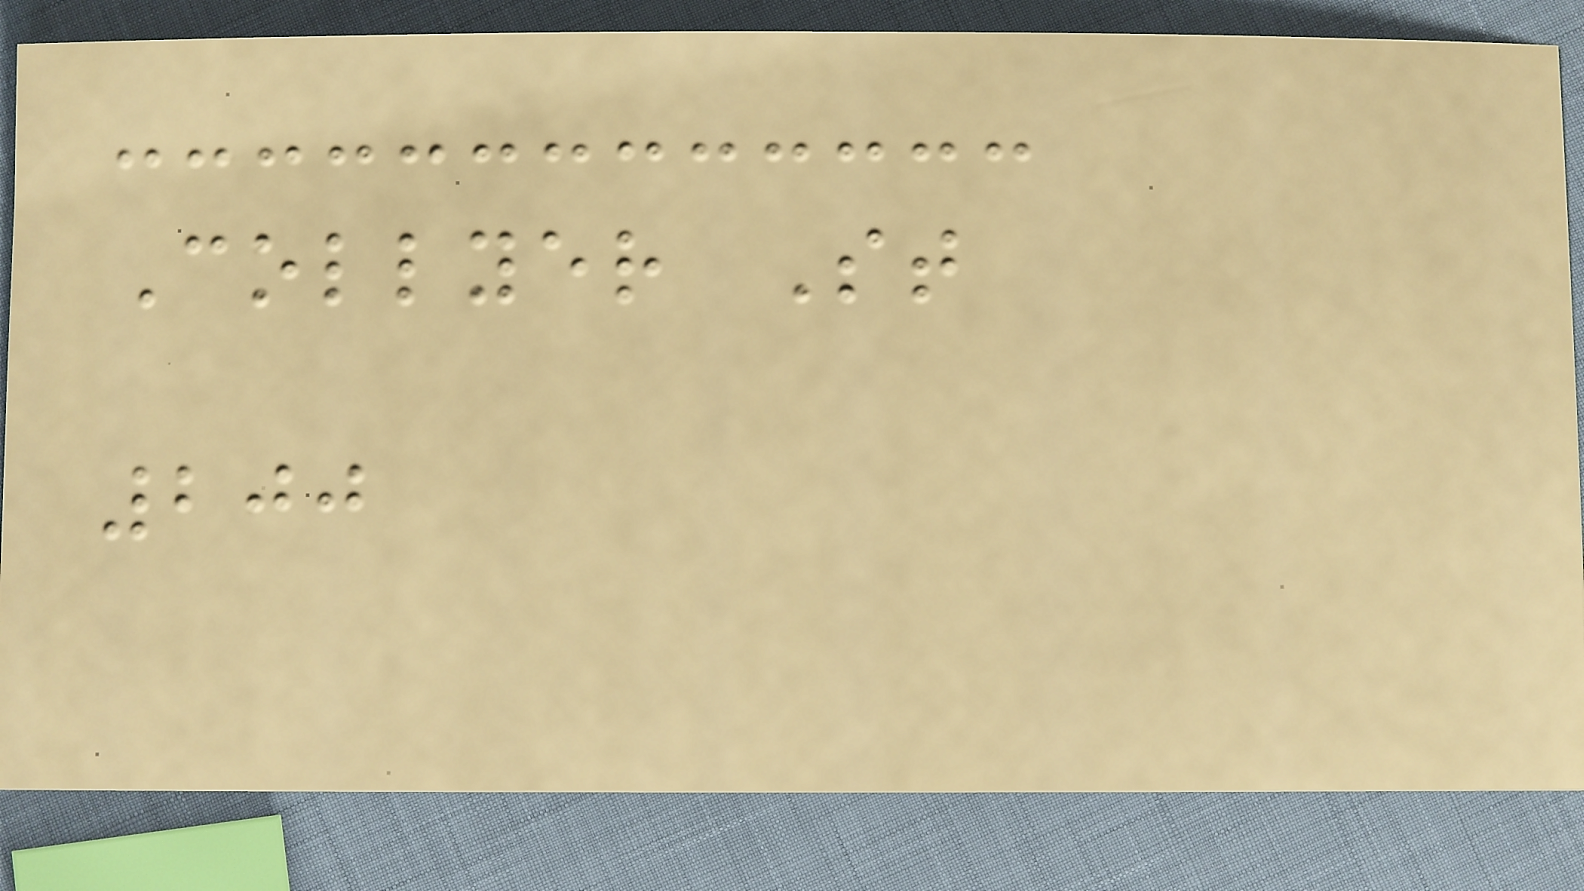Collyer St
200
